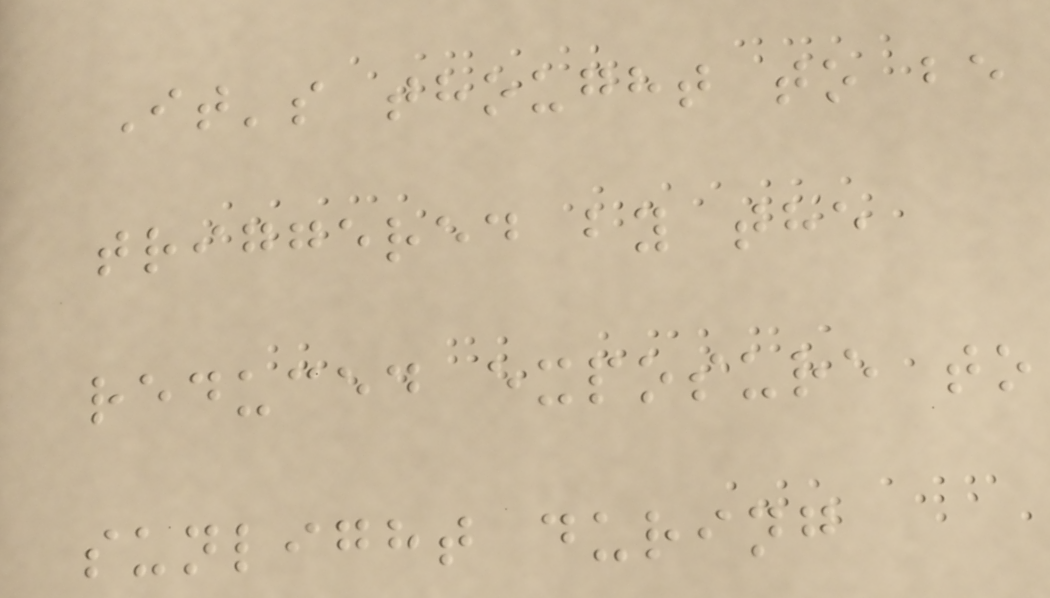It's thought to be
triggered by the
reduced exposure to
sunlight during
